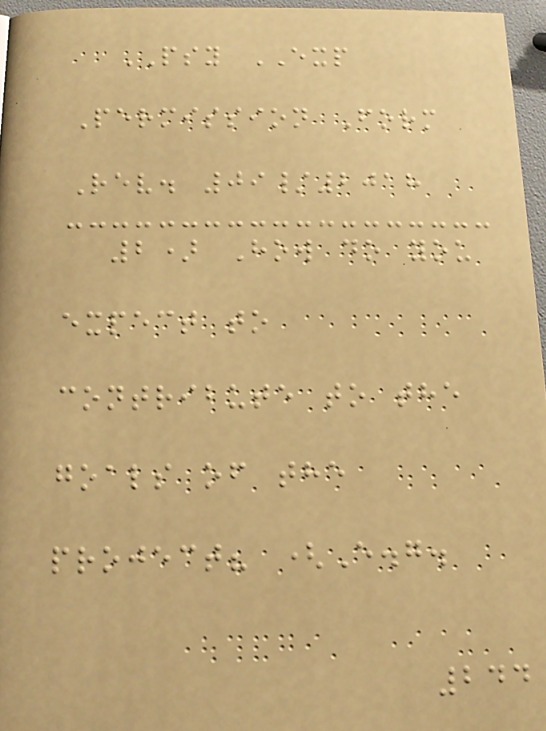PSY EXP
Permission Form
Rev. 09/2018
2) How do you
expect to
contribute to the
goals of the
project? (E.g.
244
